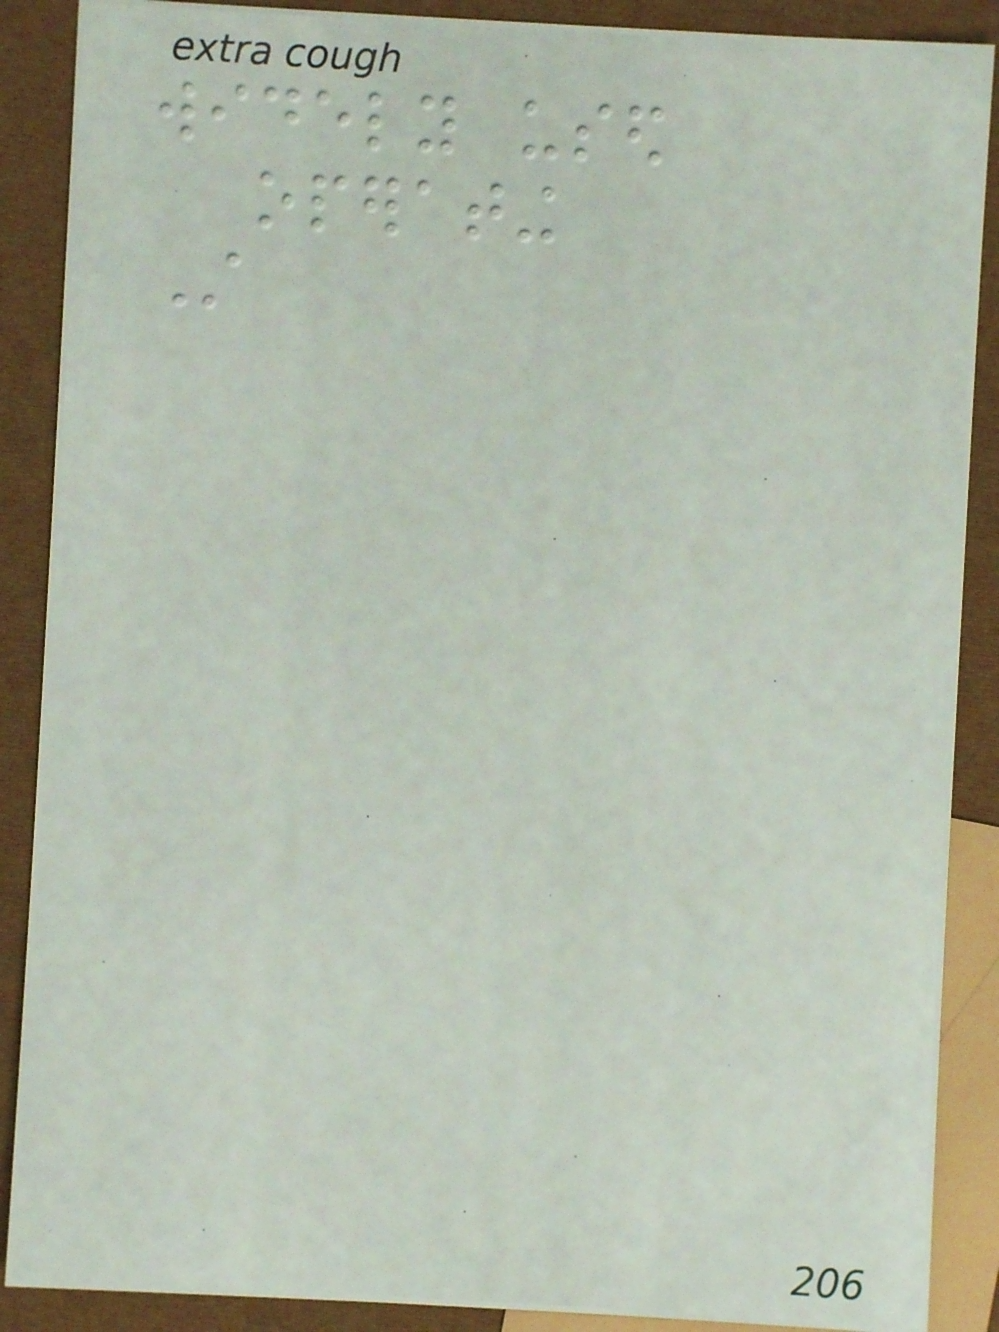widely used
operating
Still
